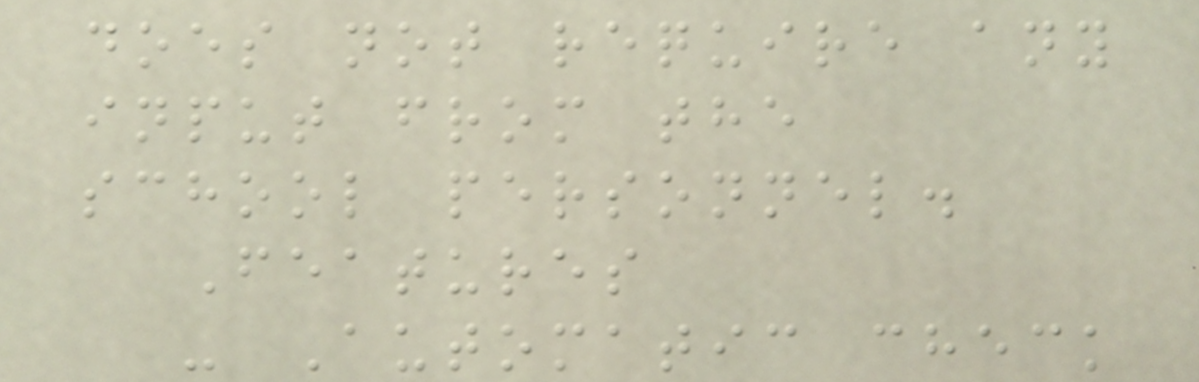does not require any
input from the
school personnel.
Features
- Automatic check
